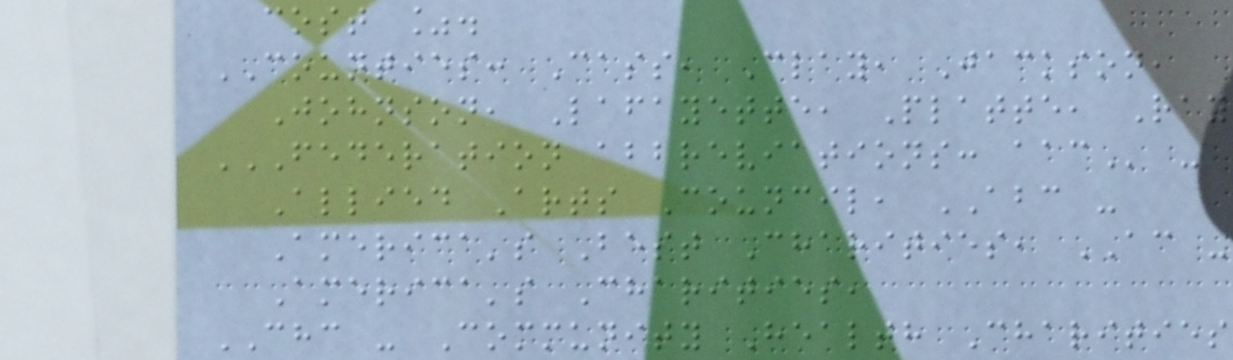cost %.
COUNTIES: Cass, Clay, Jackson,
Johnson, Lafayette, Platte, Ray
FEDERATION ABBREVIATIONS: AAC -
Allied Arts Council, ABC -
America's Best Charities, AC -
America's Charities,
CHC - Community Health Charities
